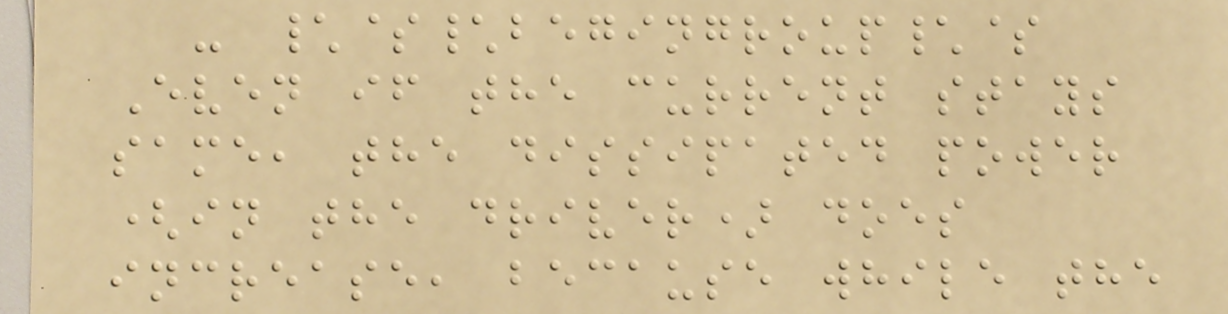- \$\begingroup\$
Even if the current stays
same, the dissipated power
(in the driver) does
increase, because while the
